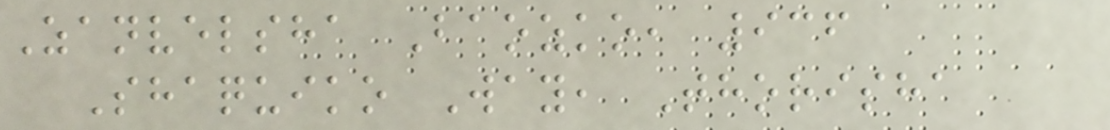Zanvelsha Baozko, 936
Shaquiko Way, Thorisha
